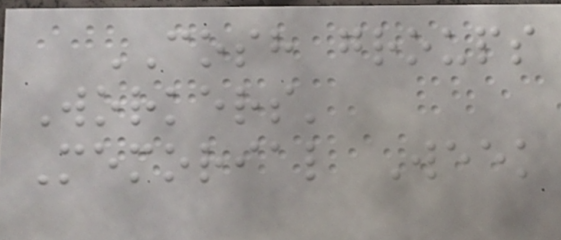COSH groups
Workers'
Memorial Week
